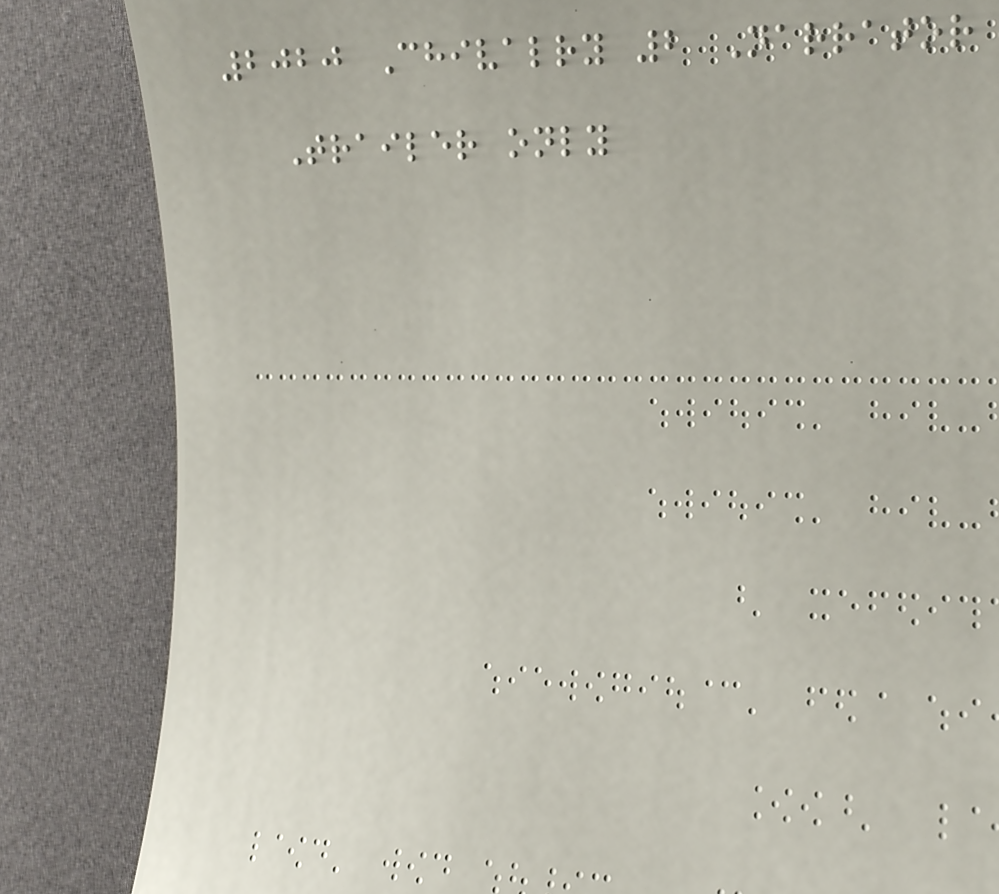2020 Chivalry 2 Narrator
Trailer only
